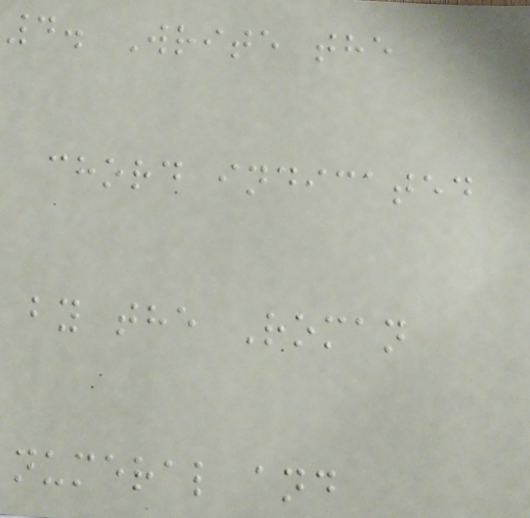4. Write the
chord indicated
by the Roman
numeral and
